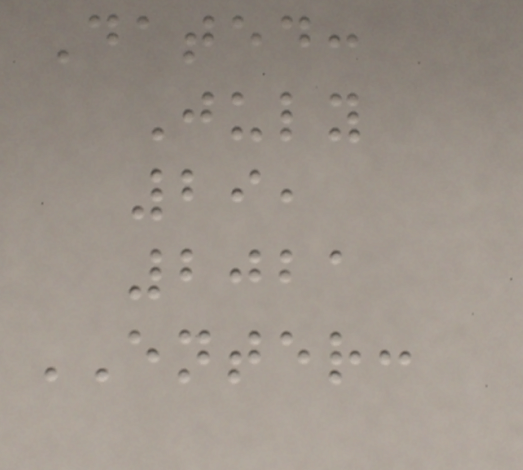Dated:
July
29,
2021
ENTER:
